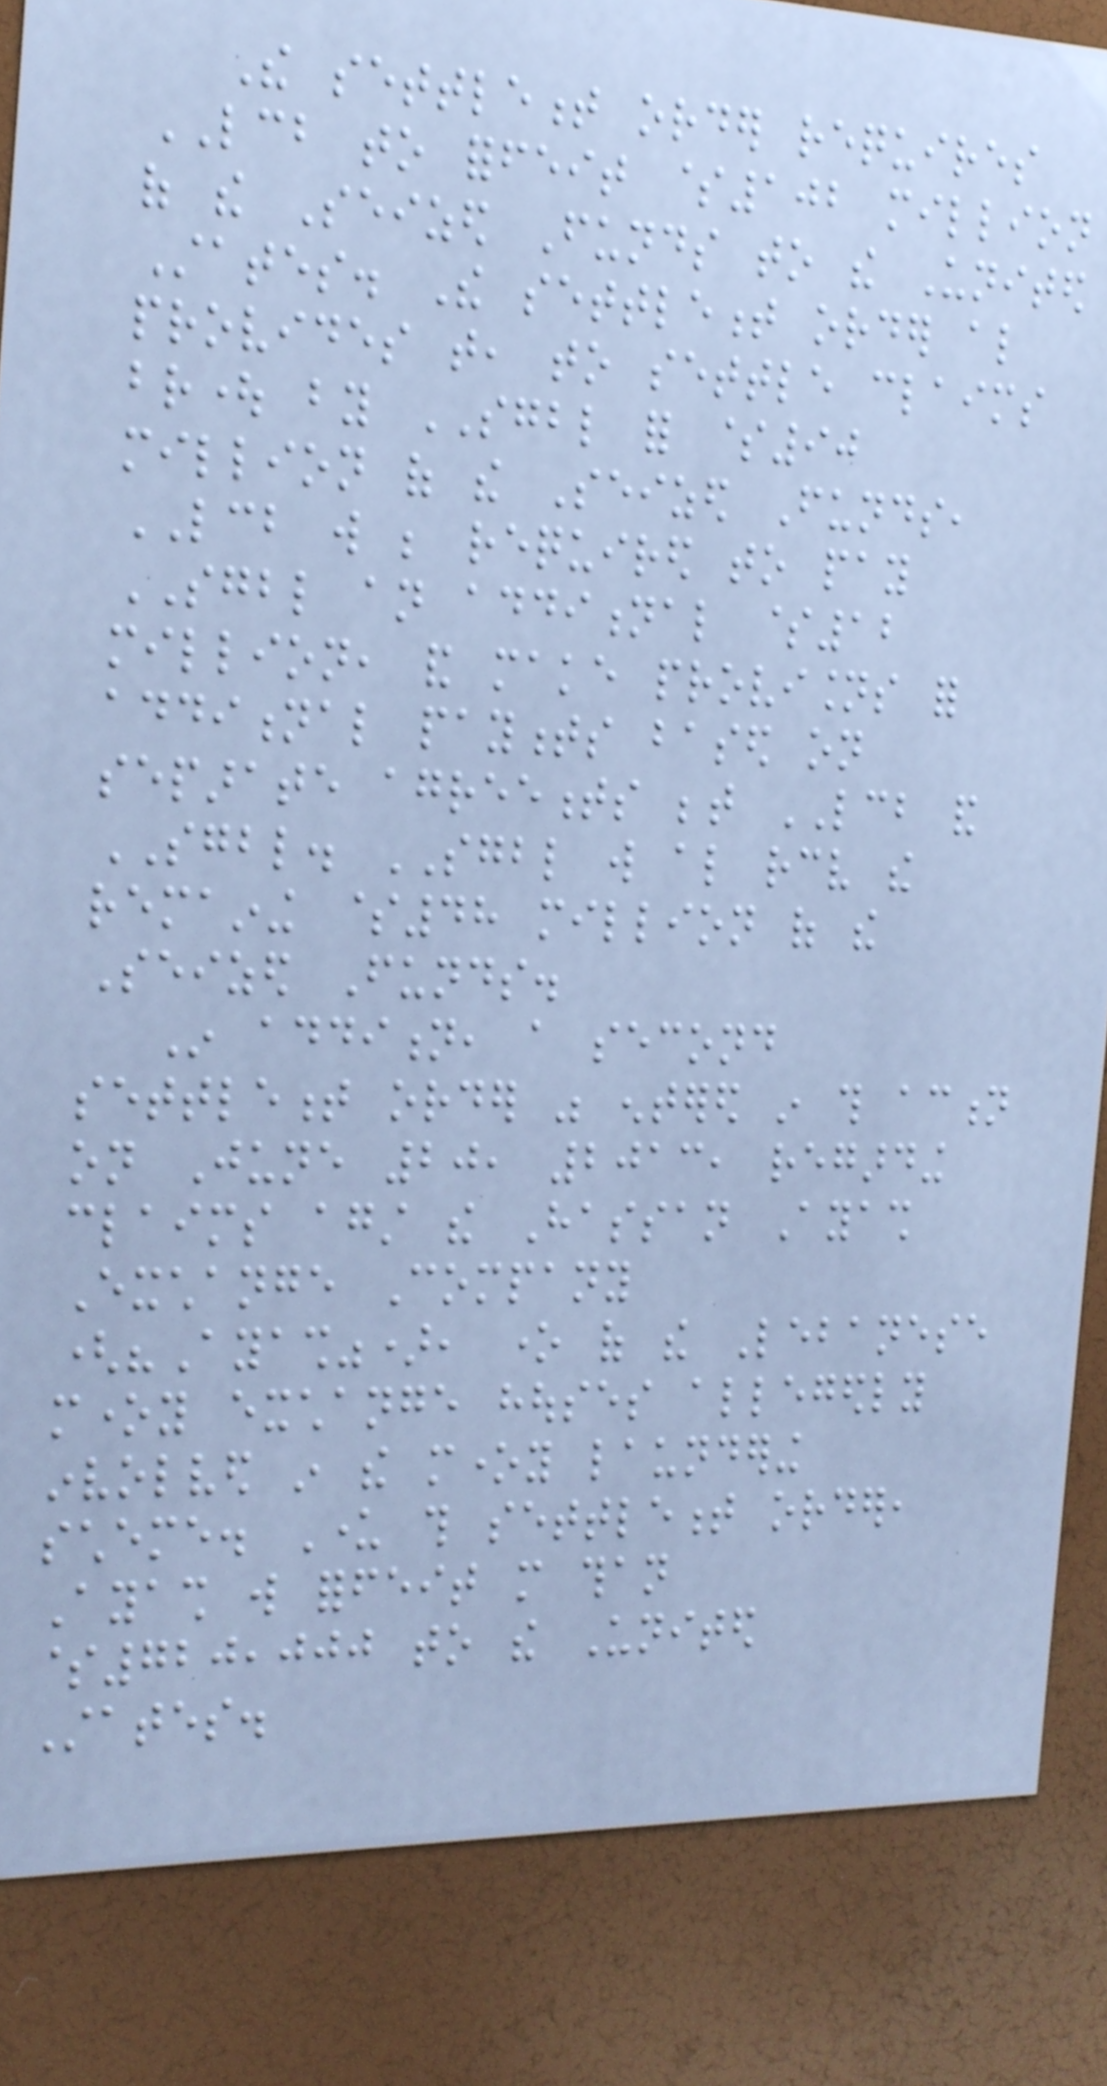The settlement order requires
LCB to forfeit $102 million
of the Seized Funds to the United
States. The settlement order also
provides that, to settle claims
brought by SGBL for $90
million of the Seized Funds,
LCB will be required to pay
SGBL an additional $12
million, and make provisions for
additional payments based on
separate agreements between LCB and
SGBL. SGBL will also receive the
remaining $48 million of the
Seized Funds.
In addition, a second
settlement order was entered in this action
on June 20, 2013, regarding
claims against the Hassan Ayash
Exchange Company
("Ayash"), one of the Lebanese
money exchange houses allegedly
involved in the money laundering
scheme. Under this settlement order,
Ayash will forfeit more than
$720,000 to the United
States.
